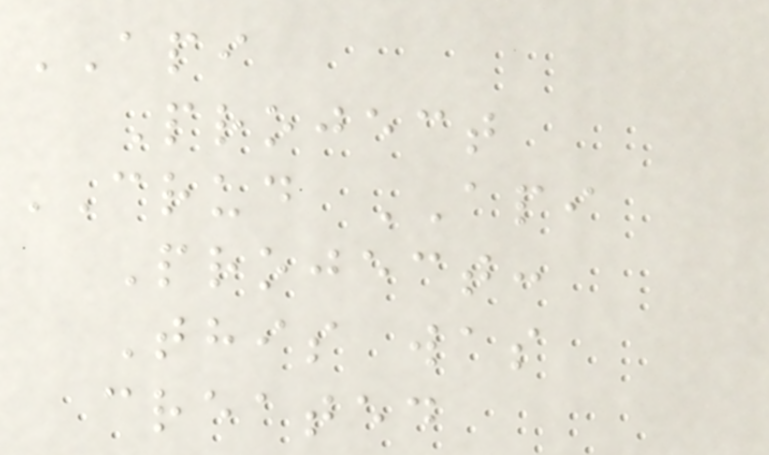API
Project
CRUD API
Project:
This was
created
